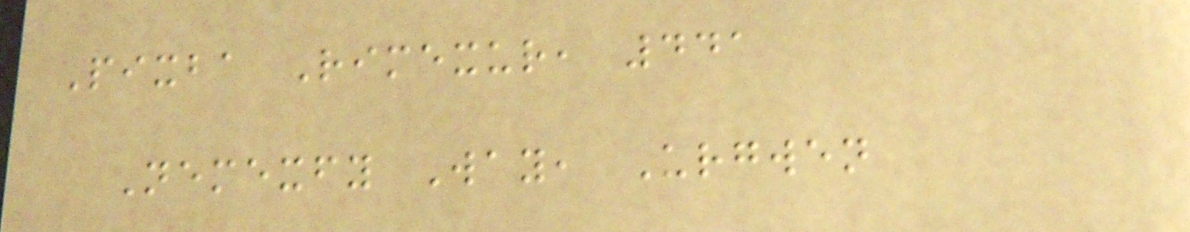Pixba Rimexur, 441
Nemexfy Way, Urgwen
